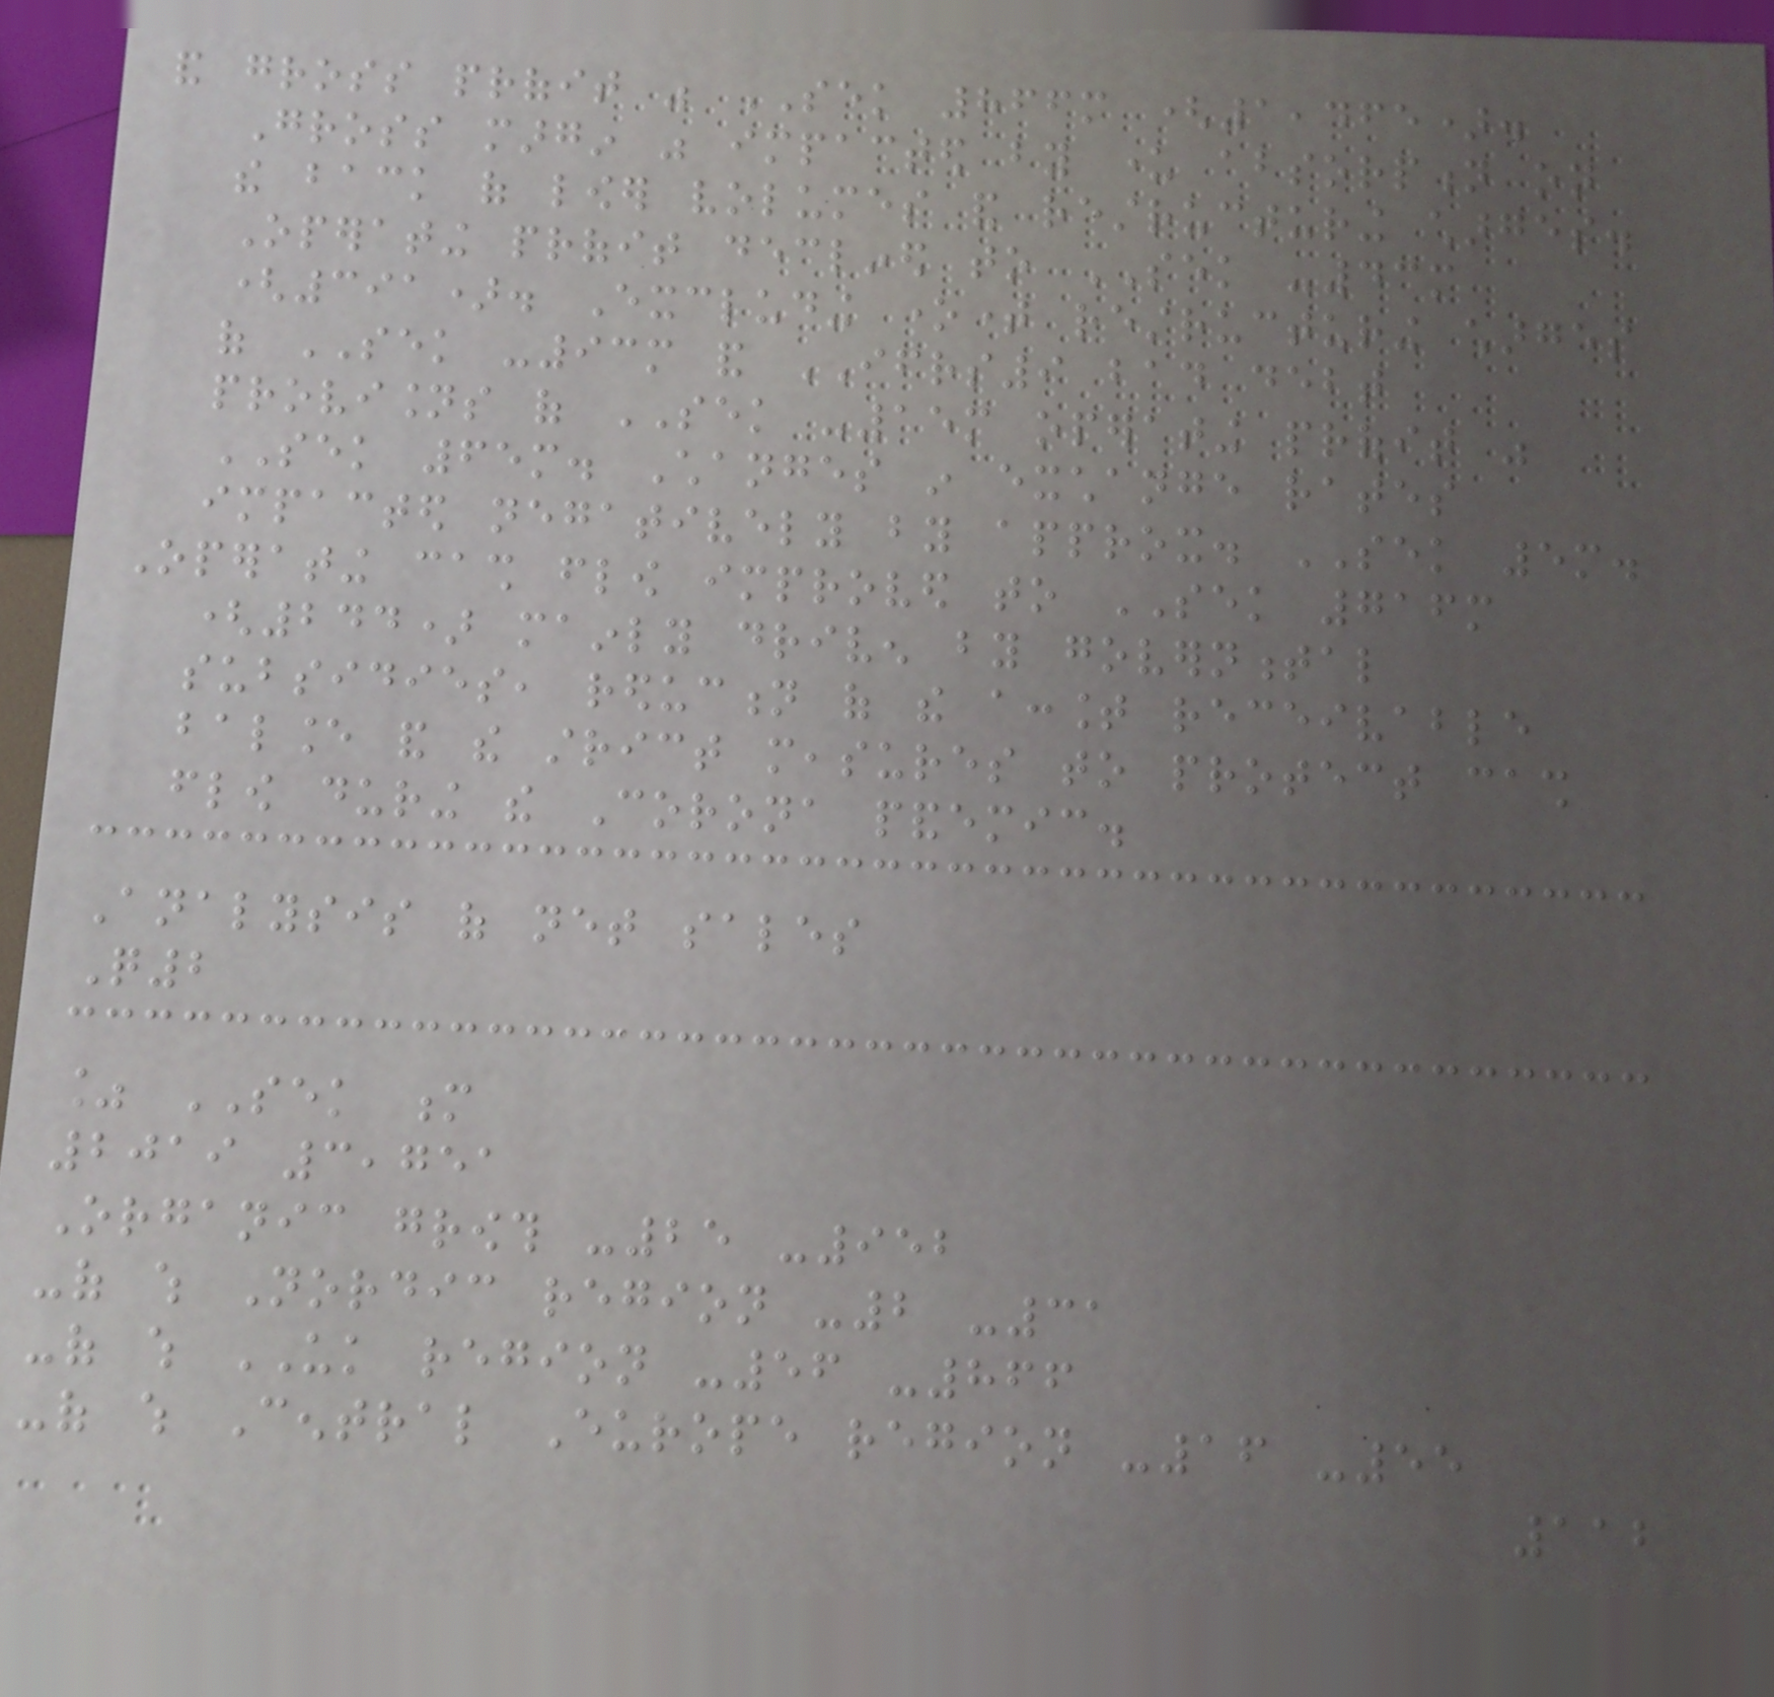and gross profit was SEK 866m (1,465).
Gross margin was impacted by under absorption on
the back of lower volumes and restructuring charges.
Operating profit declined to SEK -43m
(391). Excluding onetime restructuring charges
of SEK -93m and IFRS9 bad debt
provisions of SEK -15m operating profit was
SEK 65m. Changes in exchange rates
impacted negatively by approx. SEK 5m.
Operating cash flow improved to SEK 716m
(244) mainly driven by governmental
subsidies, reduction of the account receivable
balance and the strict measures to protect cash
flow during the Corona pandemic.
Analysis of net sales
Q2
% SEK m
2019 3,751
Organic growth -25 -952
-of which Nordic region -2 -31
-of which UK region -56 -866
-of which Central Europe region -16 -55
112
